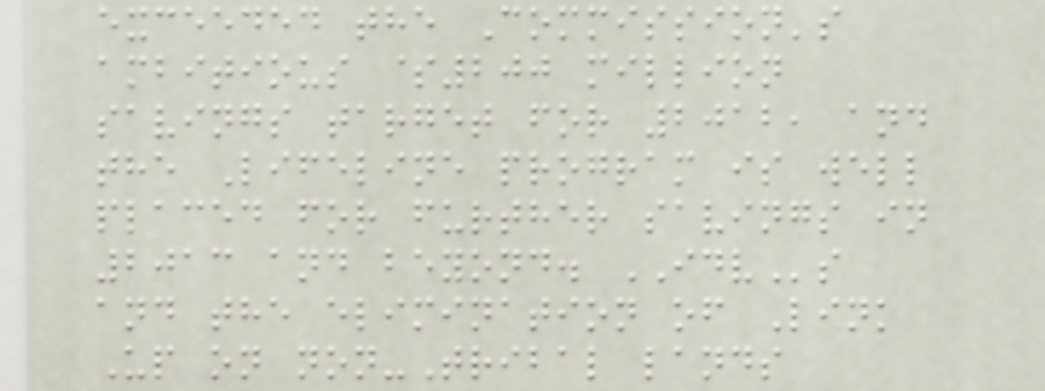exceeded the Commission's
ambitious $200 million
savings target for 2012, and
the Lifeline program is well
placed for further savings in
2013 and beyond. IDVs
and the elimination of Link
Up on non-Tribal lands
